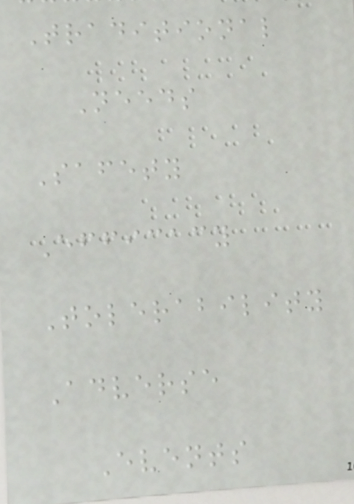Traditional
Needs
Safety
Efficacy
Tolerability
Adverse
Events
